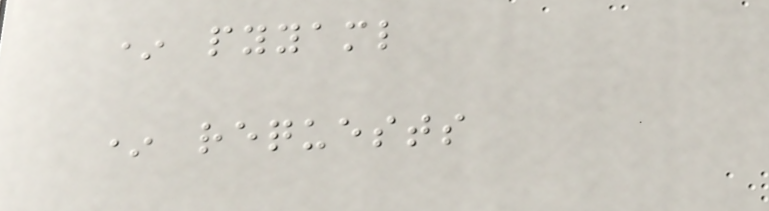* pyyaml
* requests
